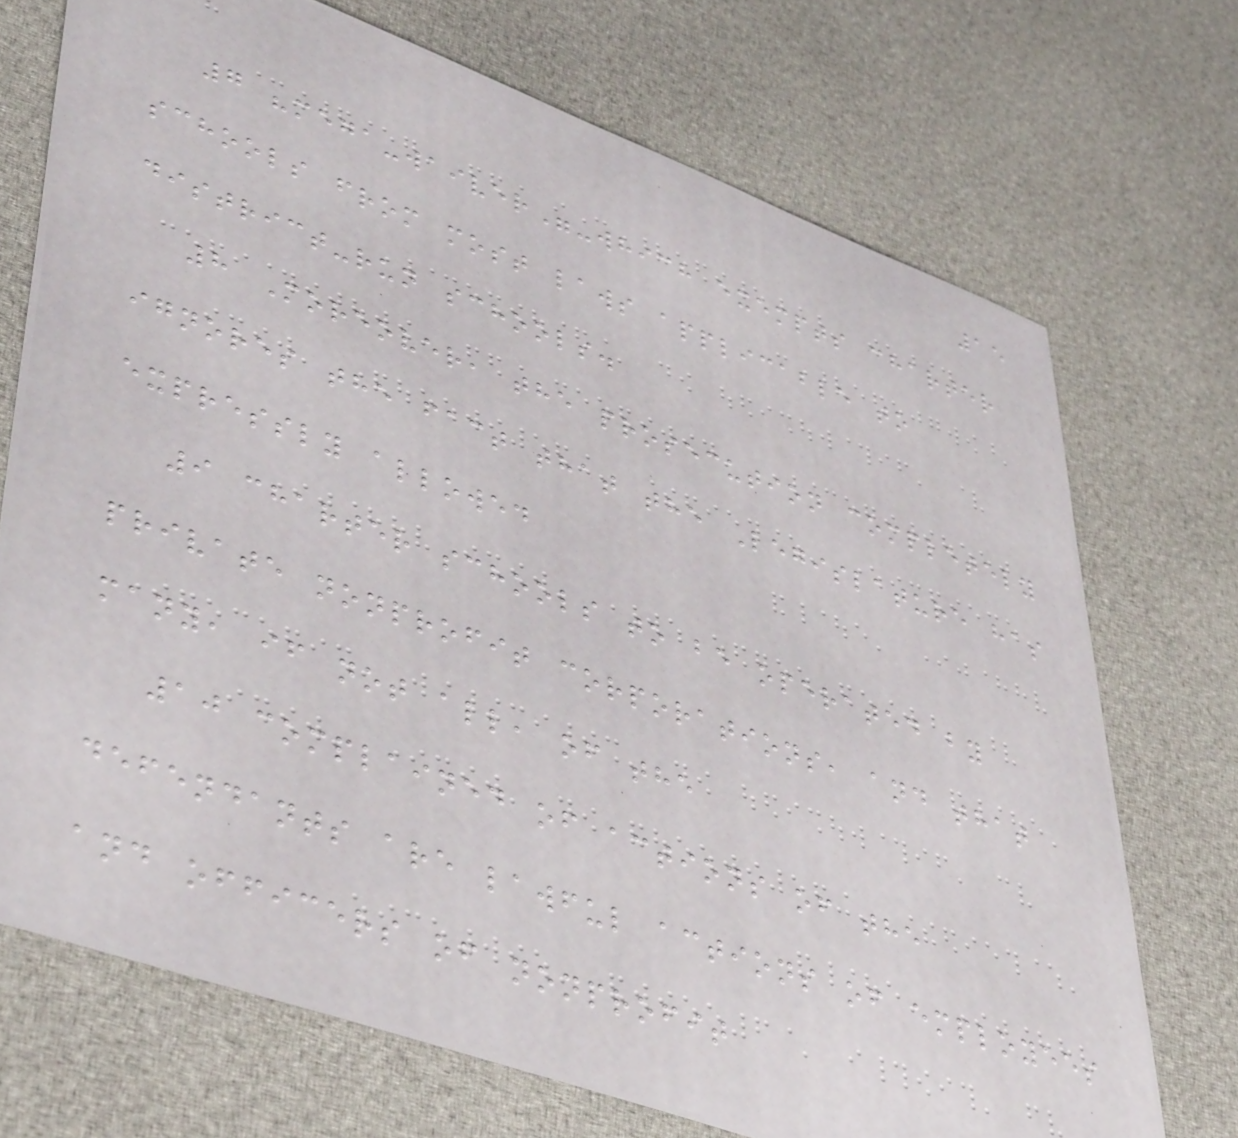15
7 "mega-waiver"-which exempts charter
schools from most laws applicable to
district-run schools.
8 Moreover, the prosecution completely
ignores the fact that the Legislature has
expressly allowed
9 charter schools to be operated by
private nonprofit corporations, and that
many, if not all, of the
10 complained of actions of the
defendants are lawful actions of employees
and officers of nonprofit
